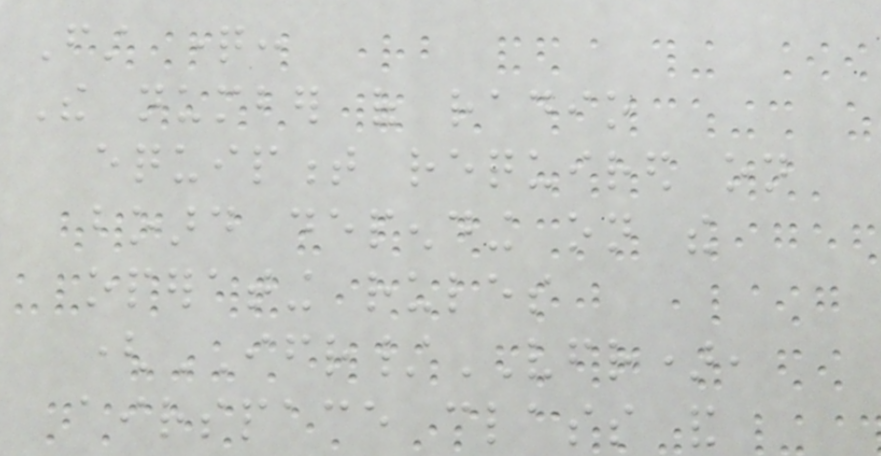First question:
The number of radio
equipment required on
board depending on the
operating rules
(IFR/VFR),
airspace class and
